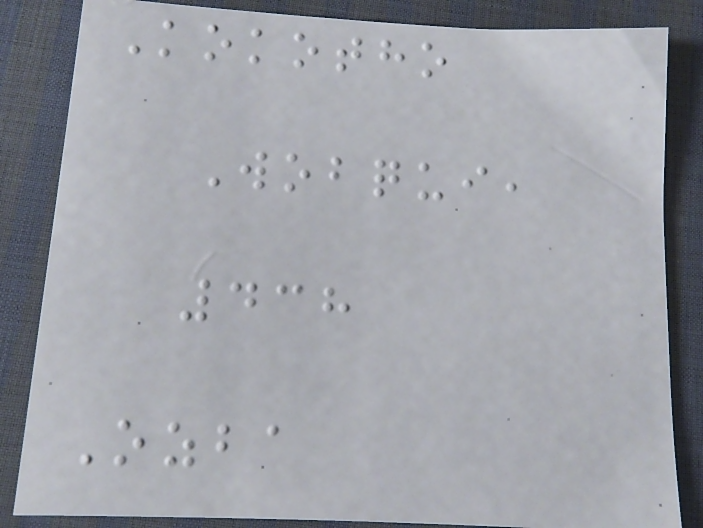Kokotho
Wobqui,
438
Ozba
